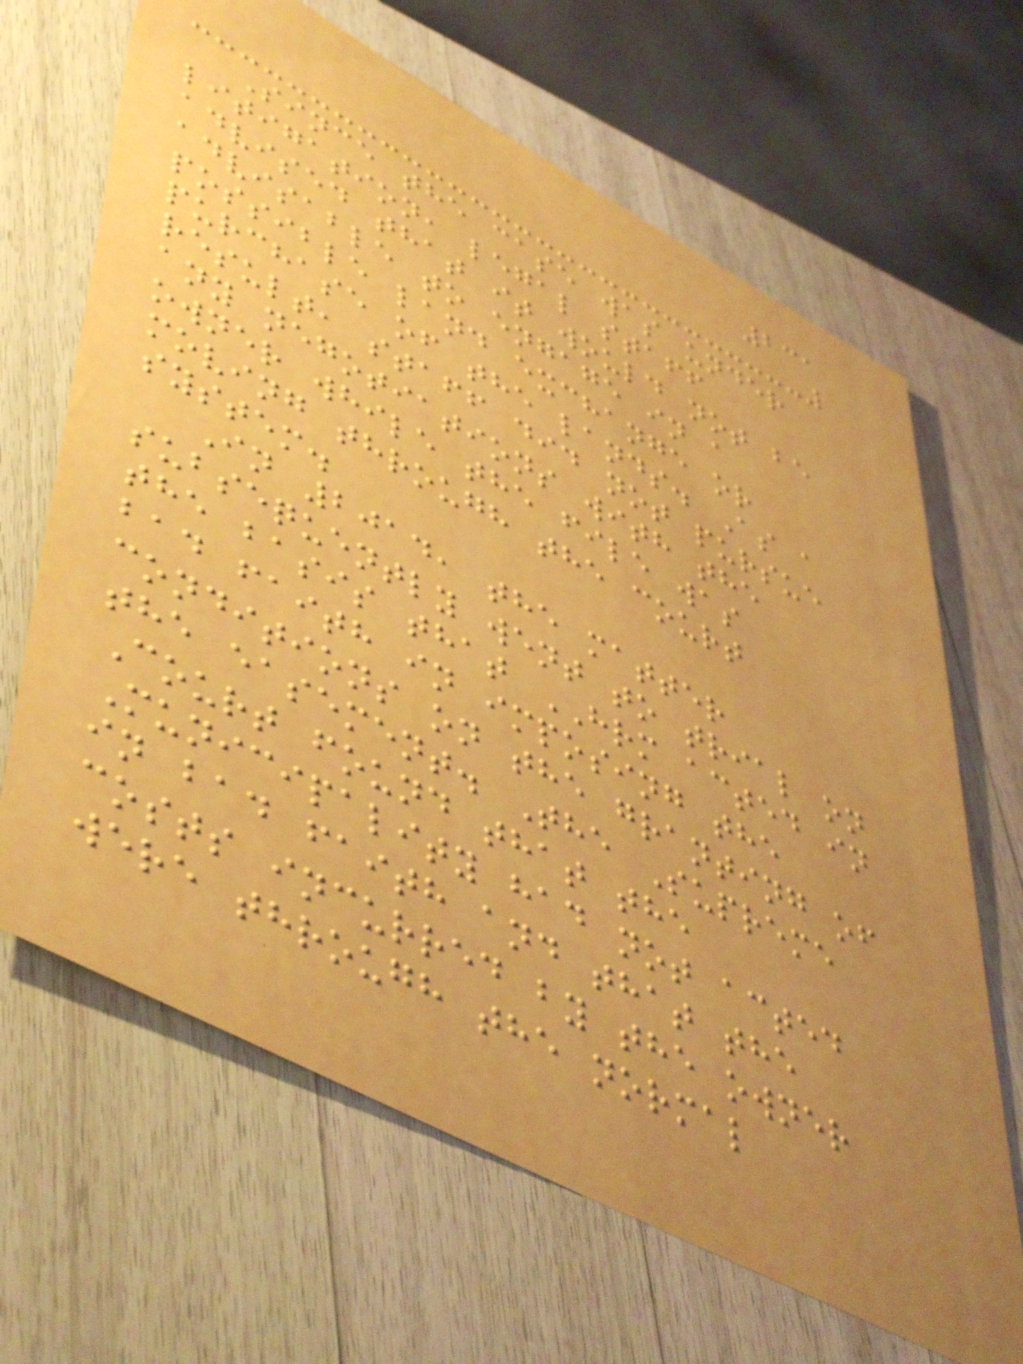231
Since the case was under
litigation, legal staff
advised that it would not be
advisable to engage in a
possible land exchange or
purchase of the lands. As a
result, staff did not pursue
any negotiations with the
owner while the file was
moving through the court
system.
In 2014, the matter
subsequently went to trial on
the basis that HRM acted in
bad faith in imposing the
conditions on the granting of
the easement. The Supreme
Court found that the
Municipality had not acted
in bad faith and that the
costs incurred by the owner
were through the normal
